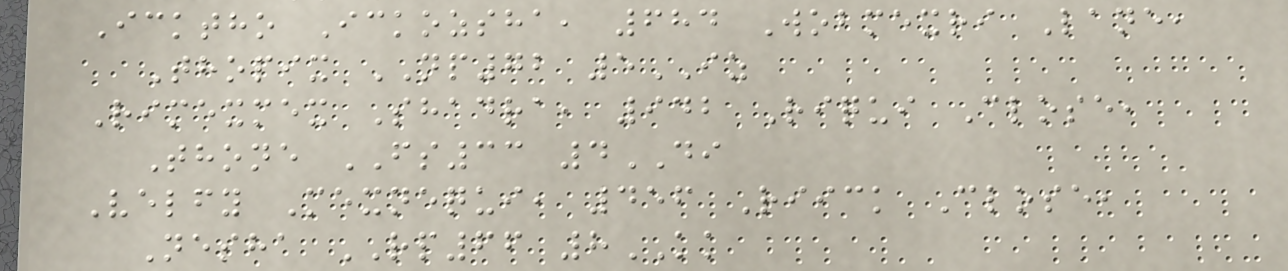Icktho Ickozsha, 684 Wobmexri Lane,
Thopix NP72 5IZ
Rimexmex Shadra, 942 Riqui Close,
Thone FS33 4DI
Velfy Mexnequi, 456 Riick Close,
Nesha RP66 8KK
